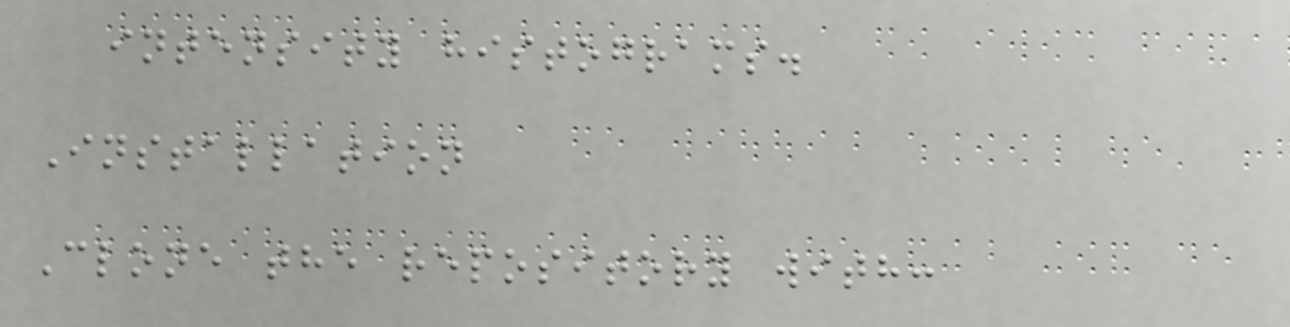intensity histograms.
Installation
Clone the repository with:
